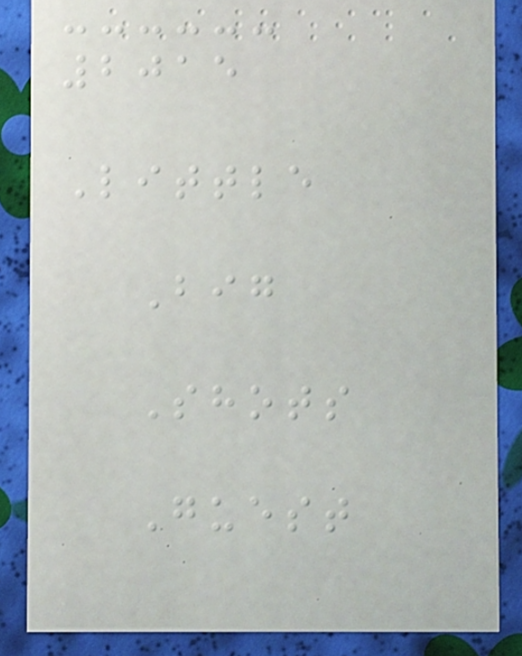2015
Little
Big
Shots
Guest
